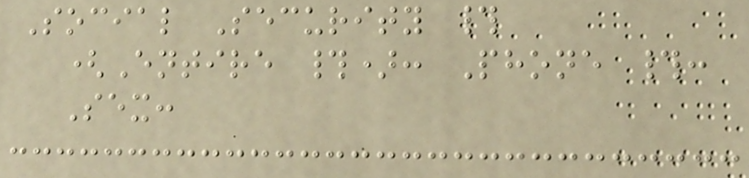Social Security #
(Entire #): Phone #:
Sex:
